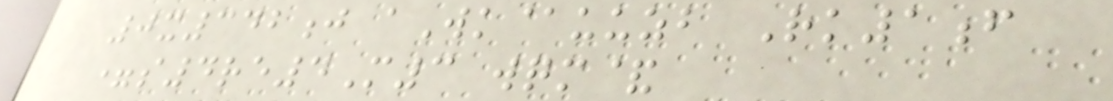0x342j aWk@uuzb Rk1f
=s4re4M3 wqm&
